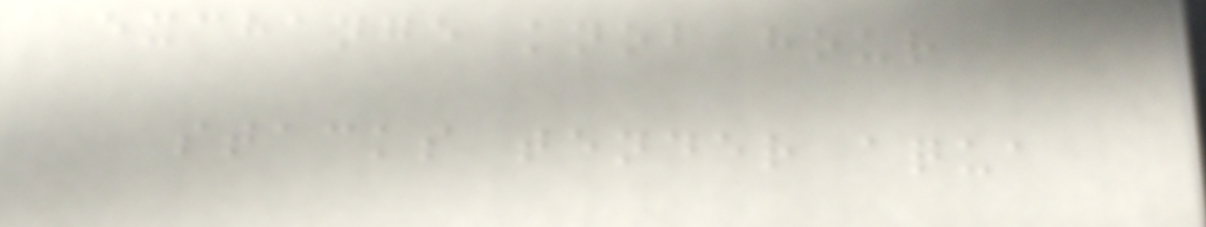exchange knob hour
stacks tender aqua
